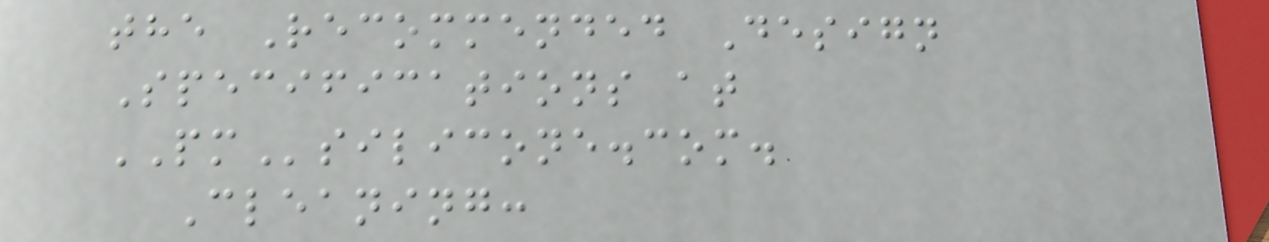the Recommended Design
Specifications at
PMsilicone.com.
Cleaning:
